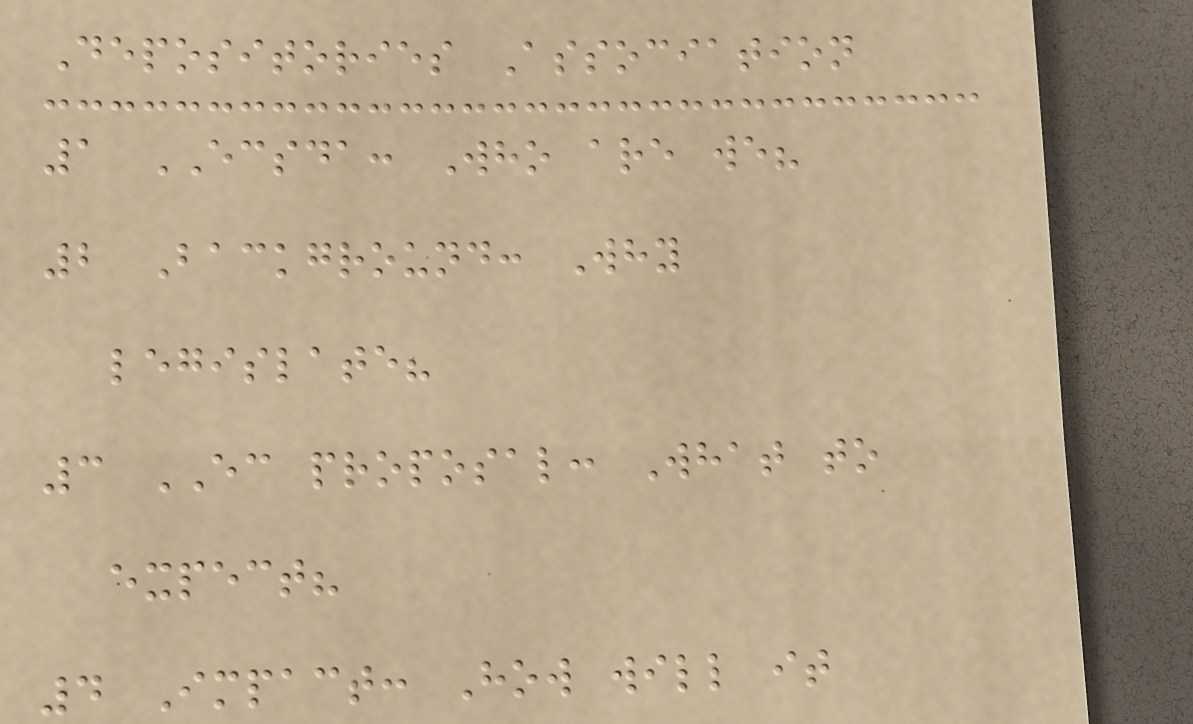Depositories Association
1 ECSDA: Who are we?
2 Background: Why
legislate?
3 EC proposal: What to
expect?
4 Impact: How will it
